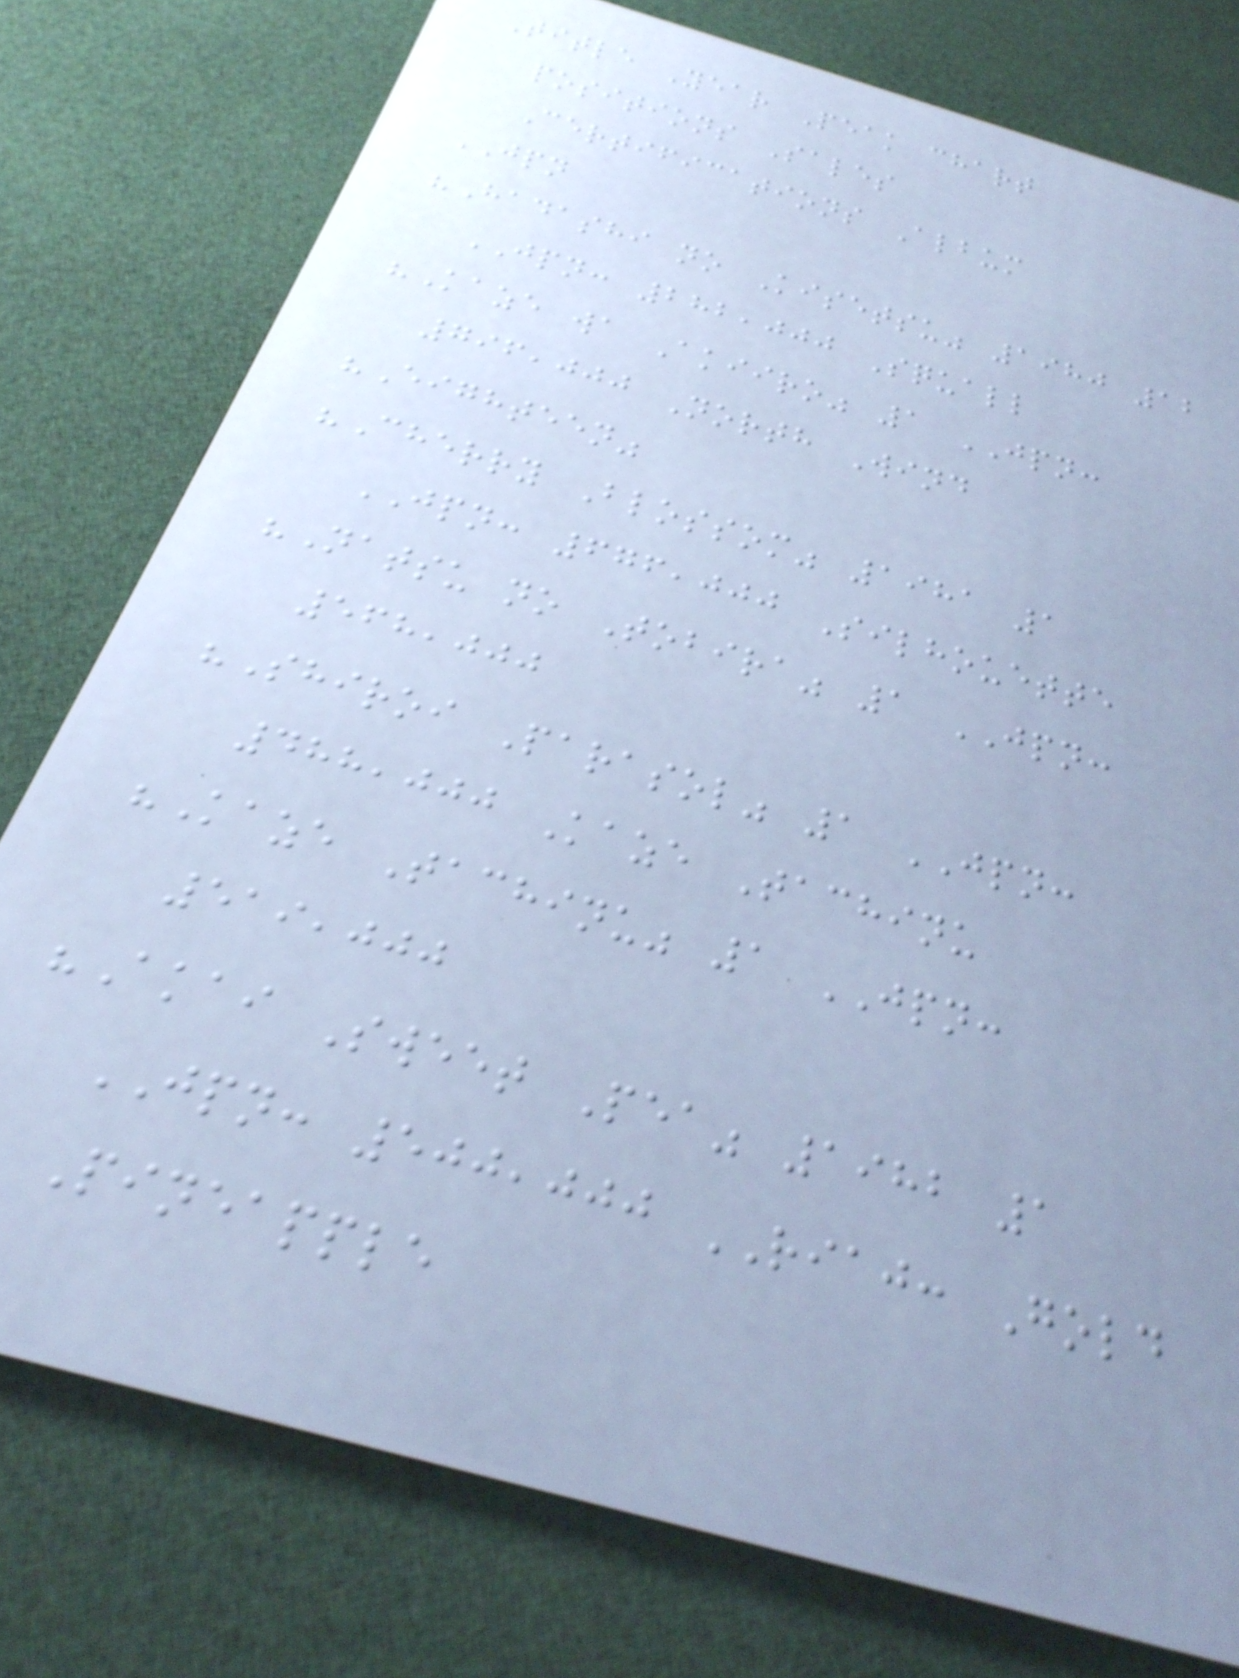Title Year Peak chart
positions Sales
Certifications Album
JPN
"Hadashi no Kisetsu" 1980 12
JPN: 282,000 Squall
"Kaze wa Akiiro" 1 JPN:
796,000 North Wind
"Eighteen"
"Cherry Blossom" 1981 1
JPN: 676,000 Silhouette
"Natsu no Tobira" 1 JPN:
568,000
"Shiroi Parasol" 1 JPN:
488,000 Kaze Tachinu
"Kaze Tachinu" 1 JPN:
519,000
"Akai Sweet Pea" 1982 1
JPN: 500,000 RIAJ: Gold
Pineapple
